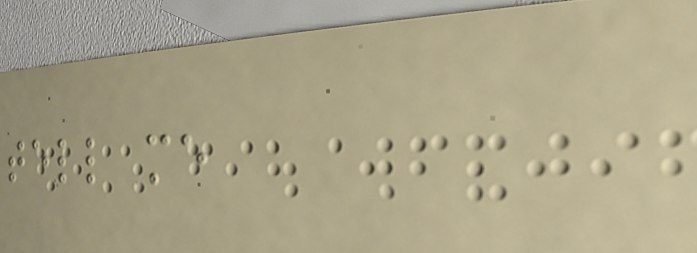tell me
